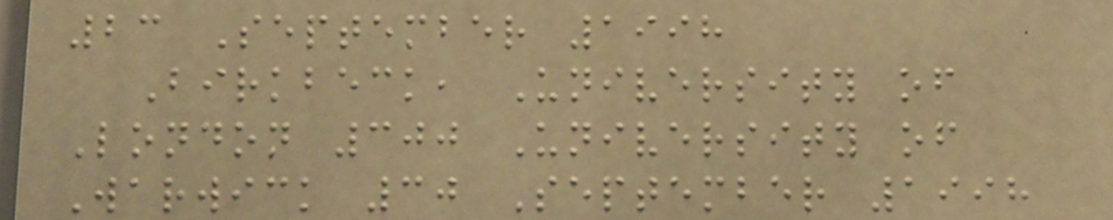23 September 1998
Birkbeck, University of
London 300 University of
Warwick 30 September 1998
